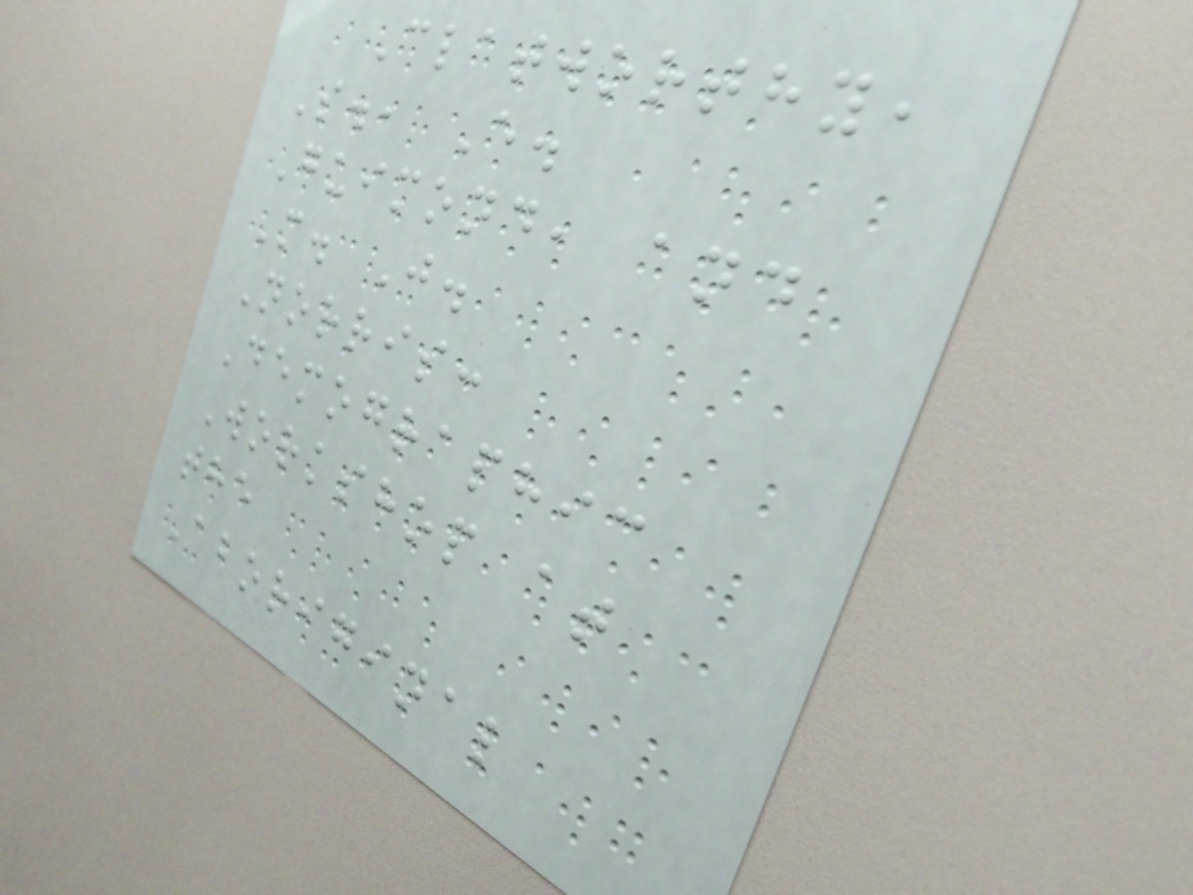Clatworthy,
S., E.
Guimond, and
M. J.
Norris:
Demographic
Workshop at
the
Aboriginal
